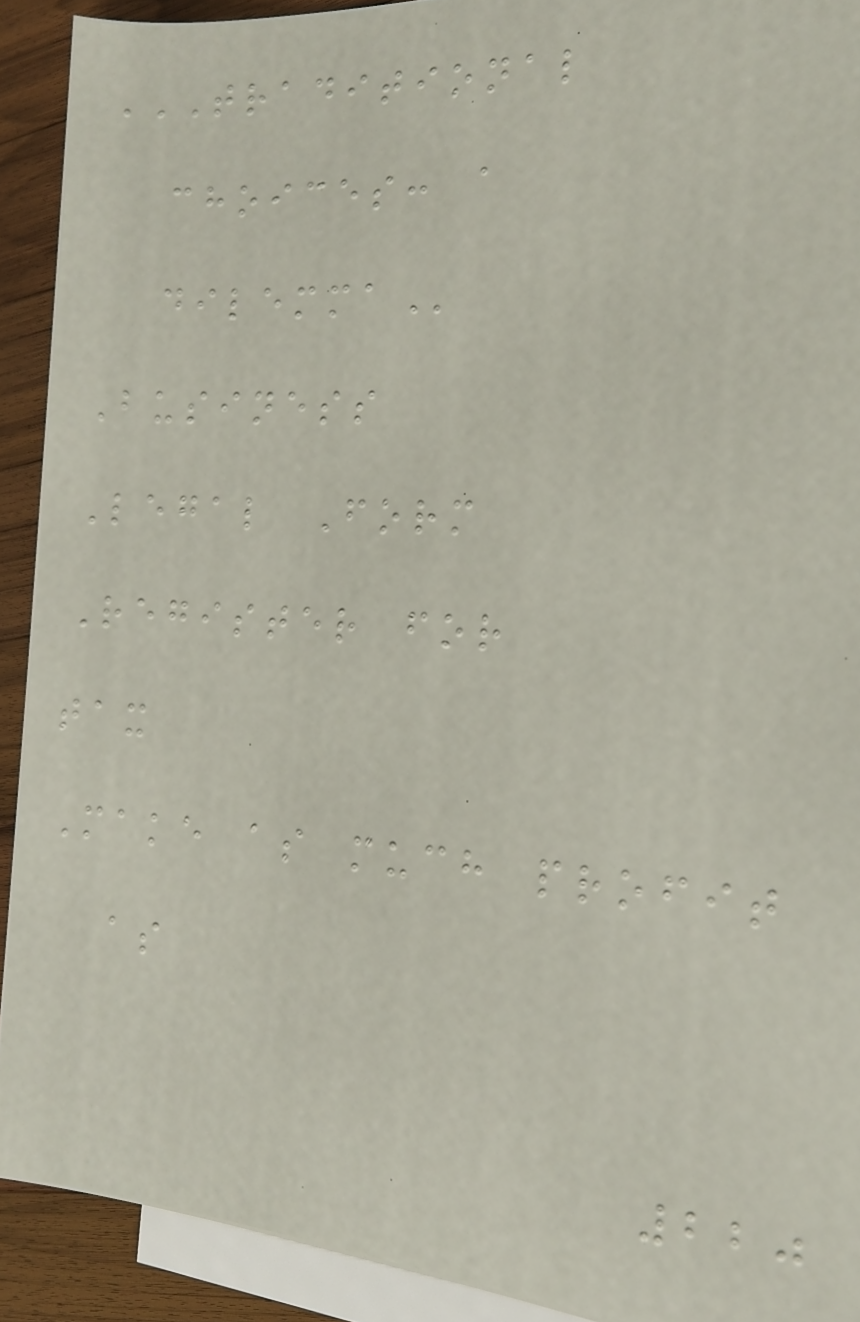TRADITIONAL
CHOICES: A
DILEMMA
Business
Legal Form
Register for
tax
Make as much profit
as
220
